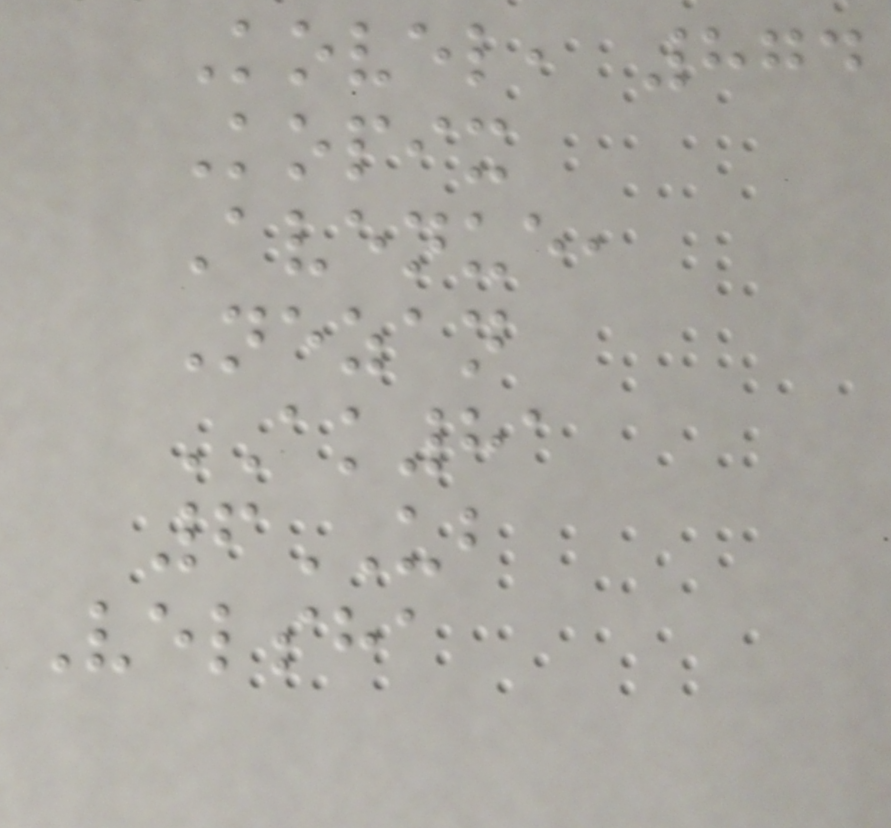Kovel, 874
Kopix
Avenue,
Nezan
AK81
6UB
Velsha
